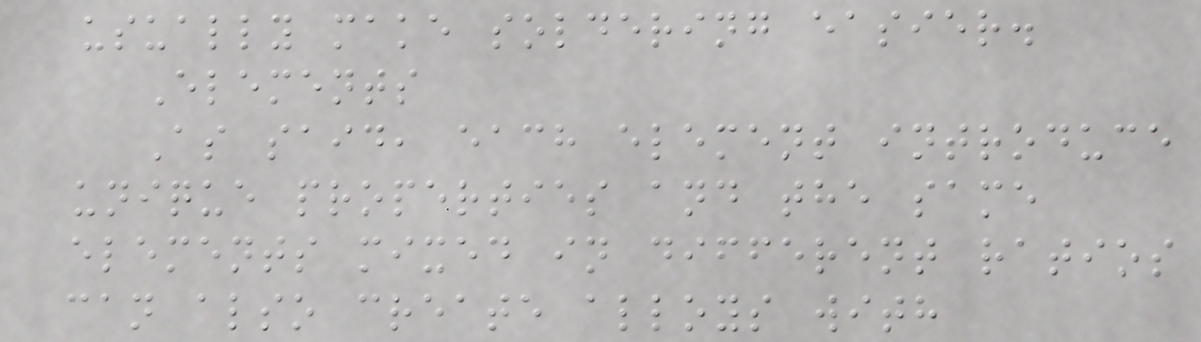usually make soldering easier.
Elements
As said, each element introduce
unique properties and the same
elements mixed in different ratios
can also create alloys with
